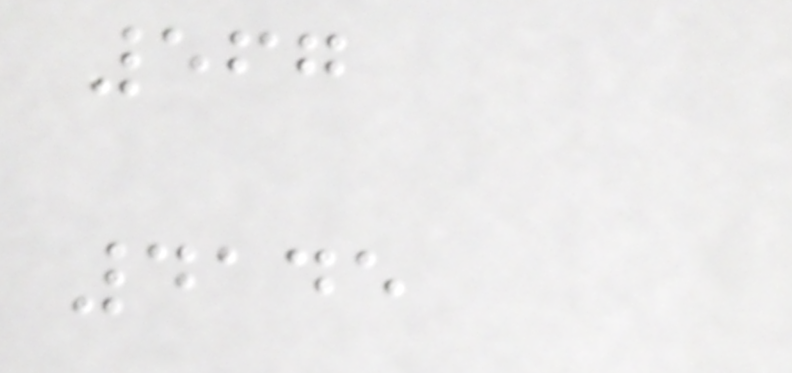567
4145
